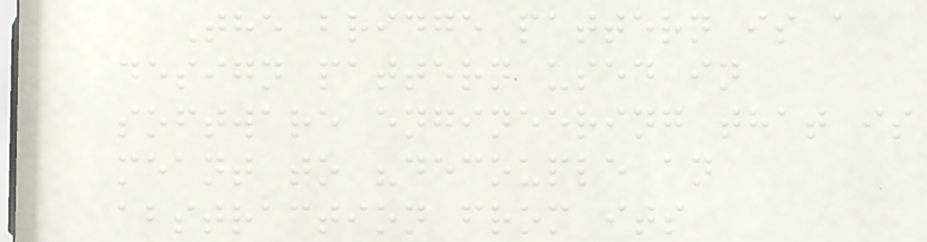The bridge pattern is a
design pattern used in
software engineering that is
meant to "decouple an
abstraction from its
